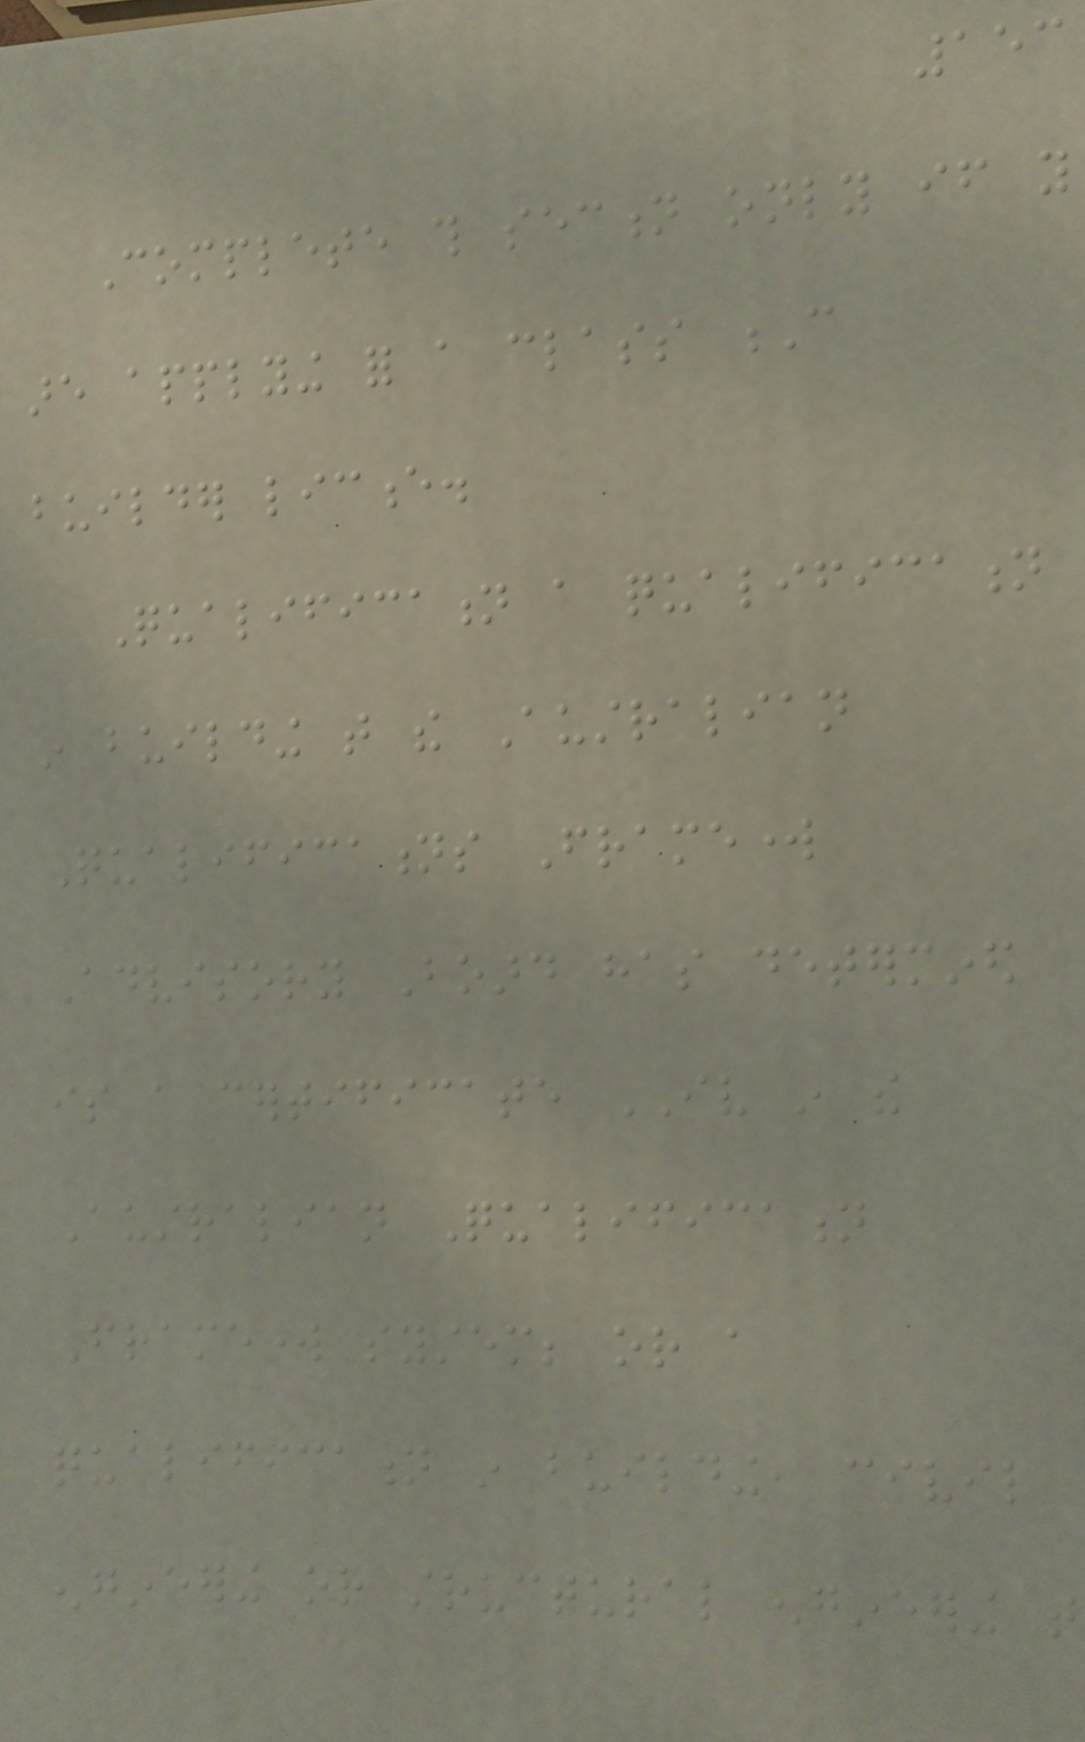153
Complete this section only if you
are applying for a class C
builder licence.
Qualification a qualification
in building that the Australian
Qualifications Framework
Advisory Board has determined
is a certificate IV in the
Australian Qualification
Framework system; or a
qualification in building, civil
engineering or structural engineering that
